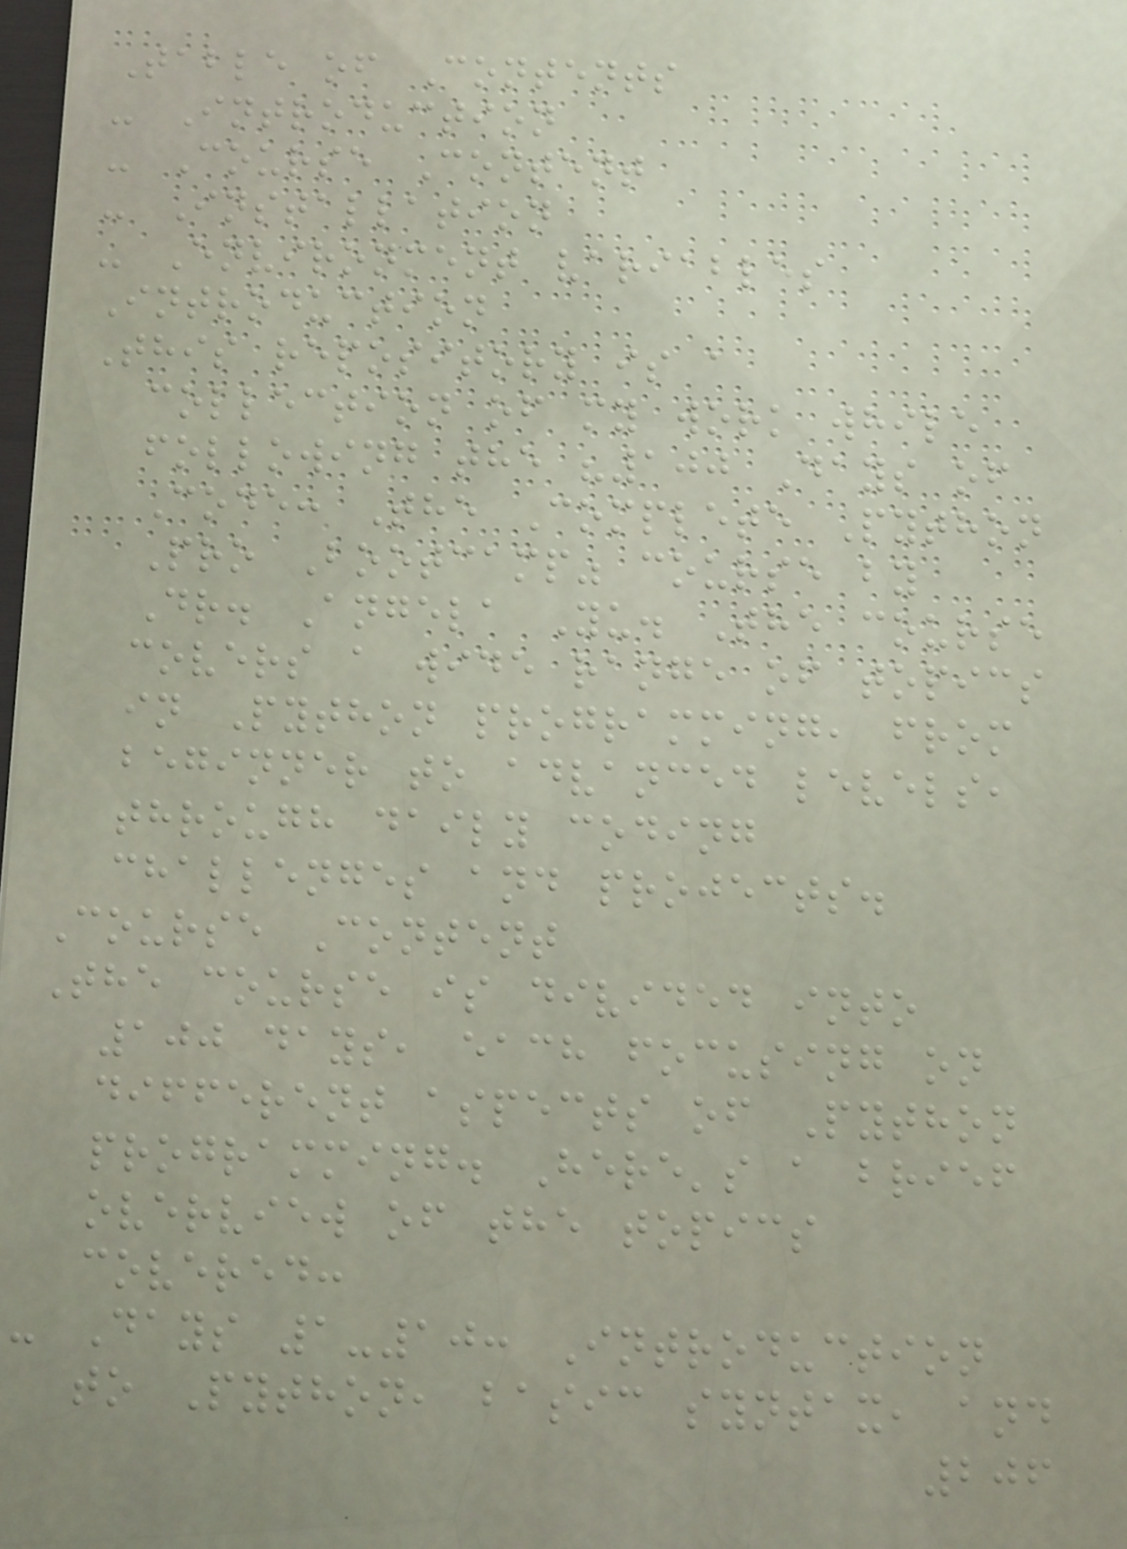Table of Contents
- Introduction
- Course Content
- Installation
- Environment variables
Introduction
This repository is a
collection of my work while
following the "100 Days of
Code: The Complete Python
Pro Bootcamp" course by
Dr. Angela Yu. The course
covers a wide range of topics
in Python programming, from
beginner to advanced levels,
through daily coding
challenges and projects.
Course Content
The course is divided into
100 days, each focusing on
different aspects of Python
programming. Here's a brief
overview of the topics
covered:
- Days 1-10: Introduction
to Python, basic syntax, and
206
